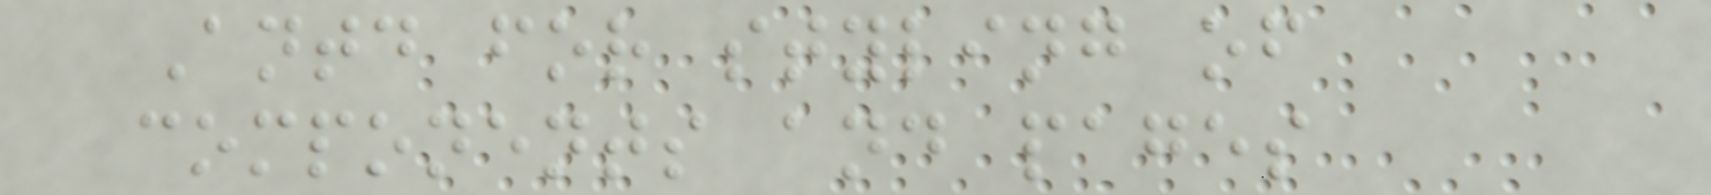Antd for styling of
components and pages
